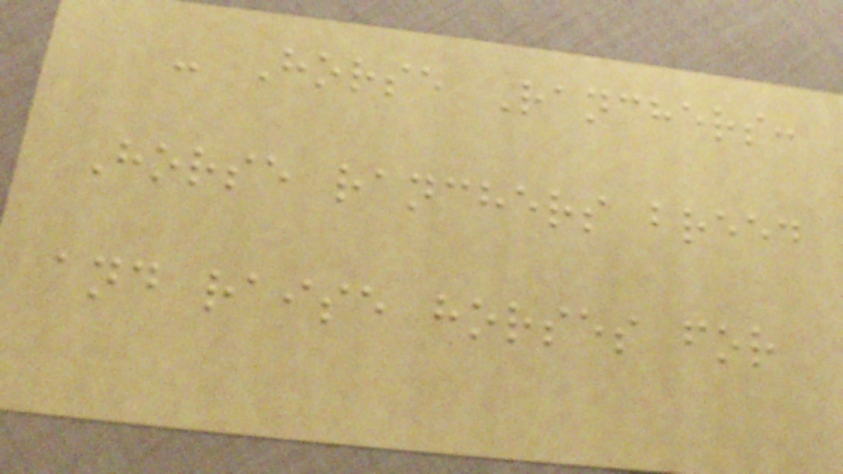- Horse Ranchers:
Horse ranchers breed
and raise horses for
